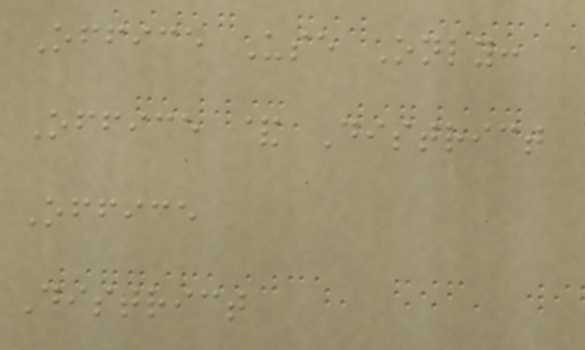Office Use Only:
Office & District
Office
District
